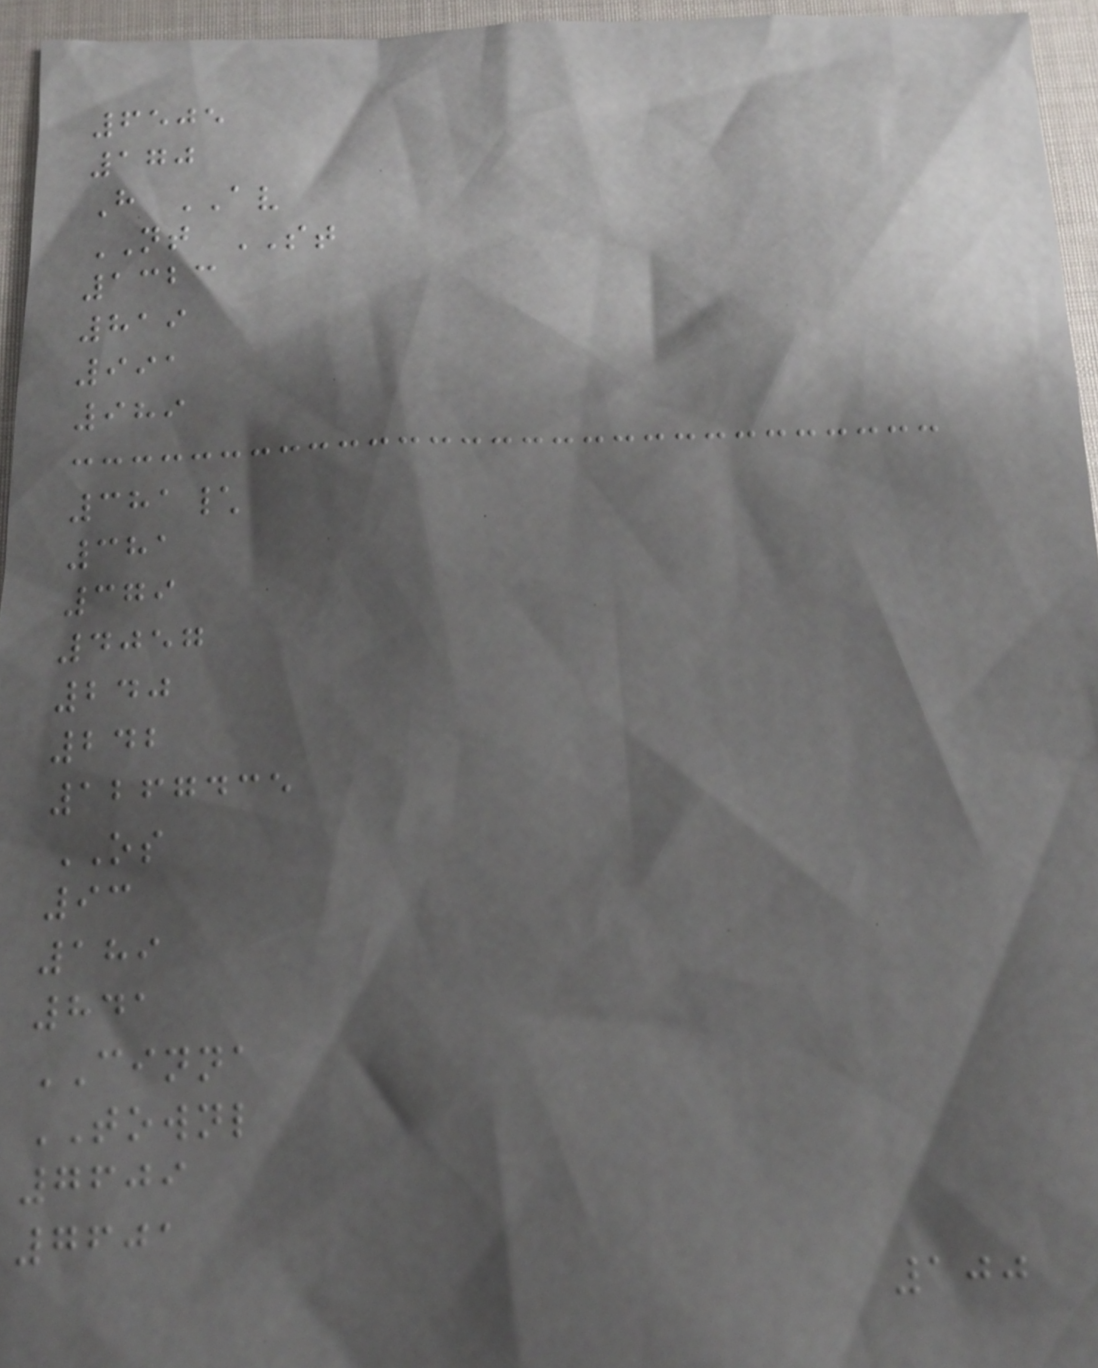6505
170
H AV
NT ST
1323
819
991
989
381\
381
379
4057
240
242
1267435
OS
93
189
841
CINNA
TOWNL
7609
7601
100
